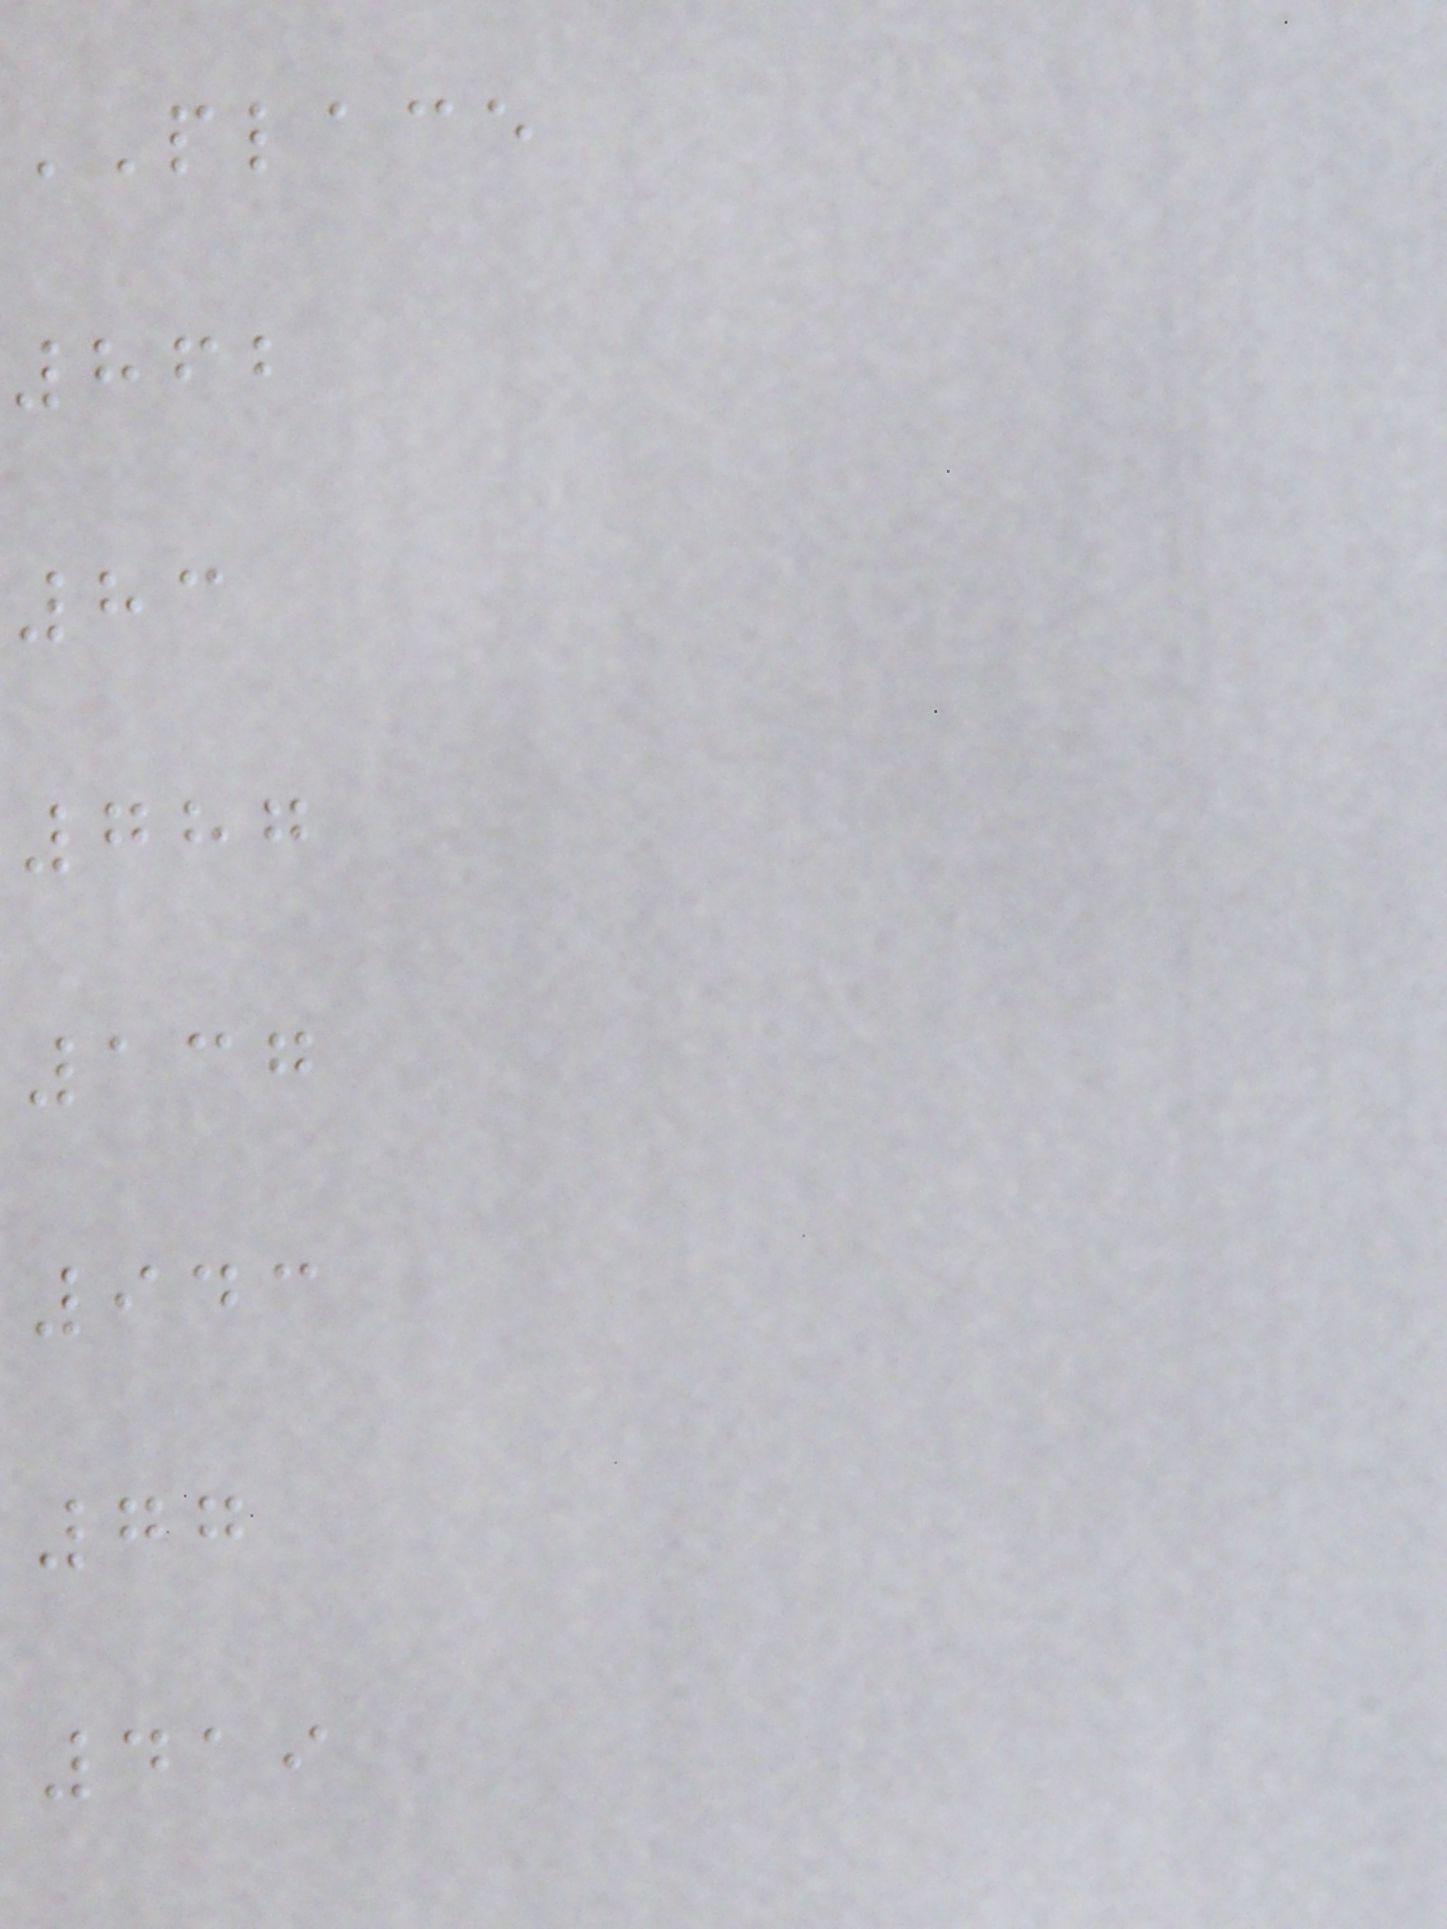PLACE
862
83
787
137
943
77
419
